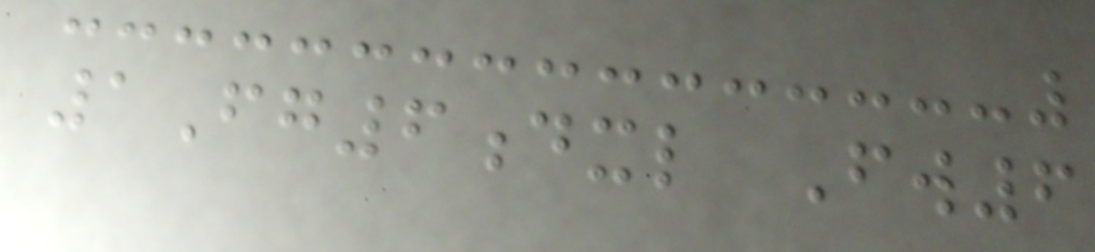1Fg6dxl Fw6
